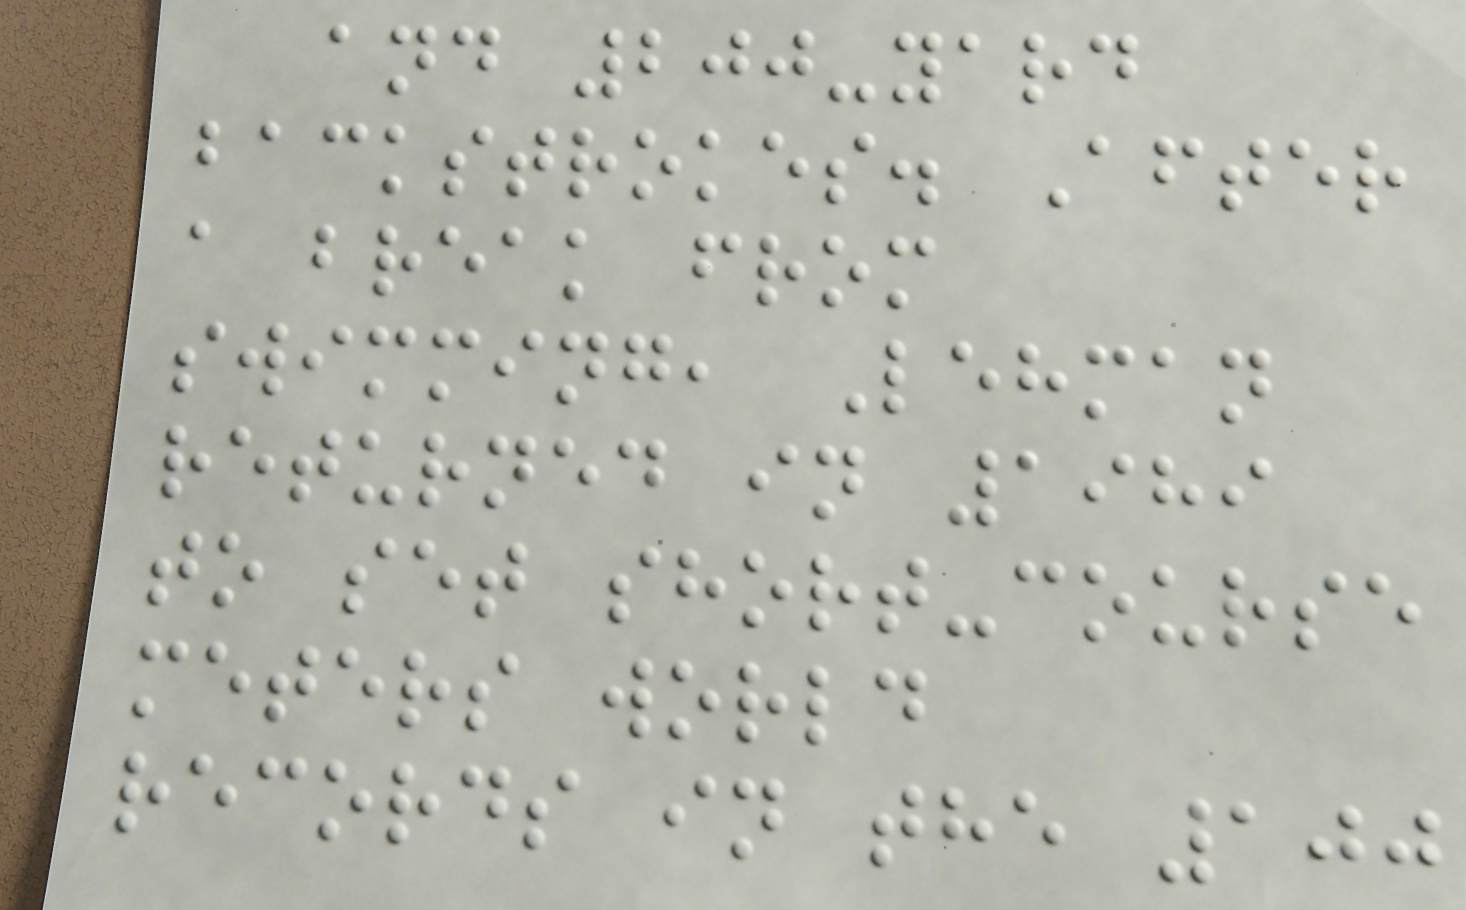and 200-yard
backstrokes. After
a break from
swimming, Lehman
returned in 1989
to set short-course
meters world
records in the 100
